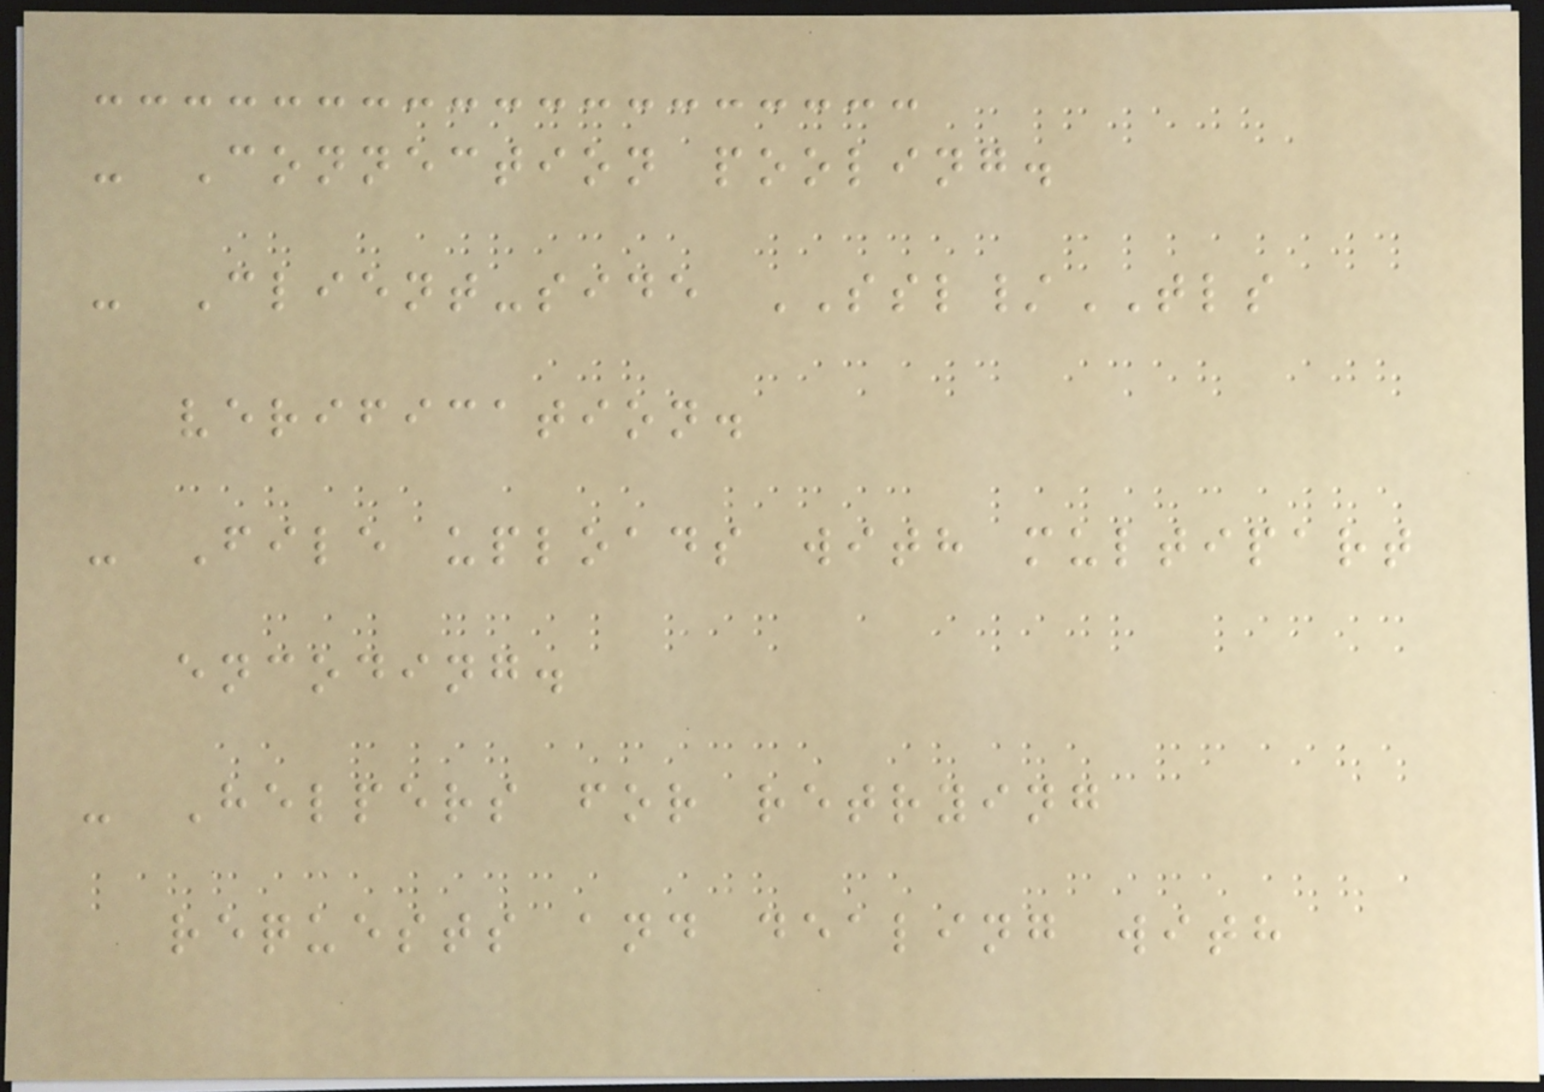- Connection pooling.
- Client-side SSL/TLS
verification.
- File uploads with multipart
encoding.
- Helpers for retrying
requests and dealing with
